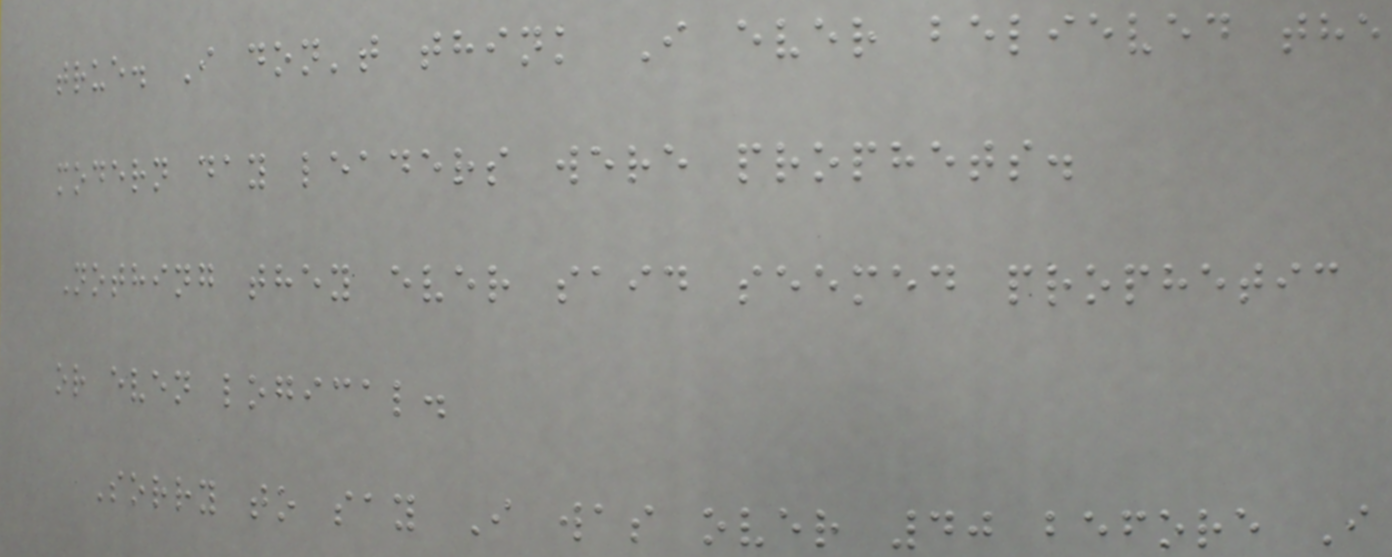true. I don't think I ever believed the
modern day leaders were prophets.
Nothing they ever said seemed prophetic
or even logical.
Sorry to say I was over 40 before I
